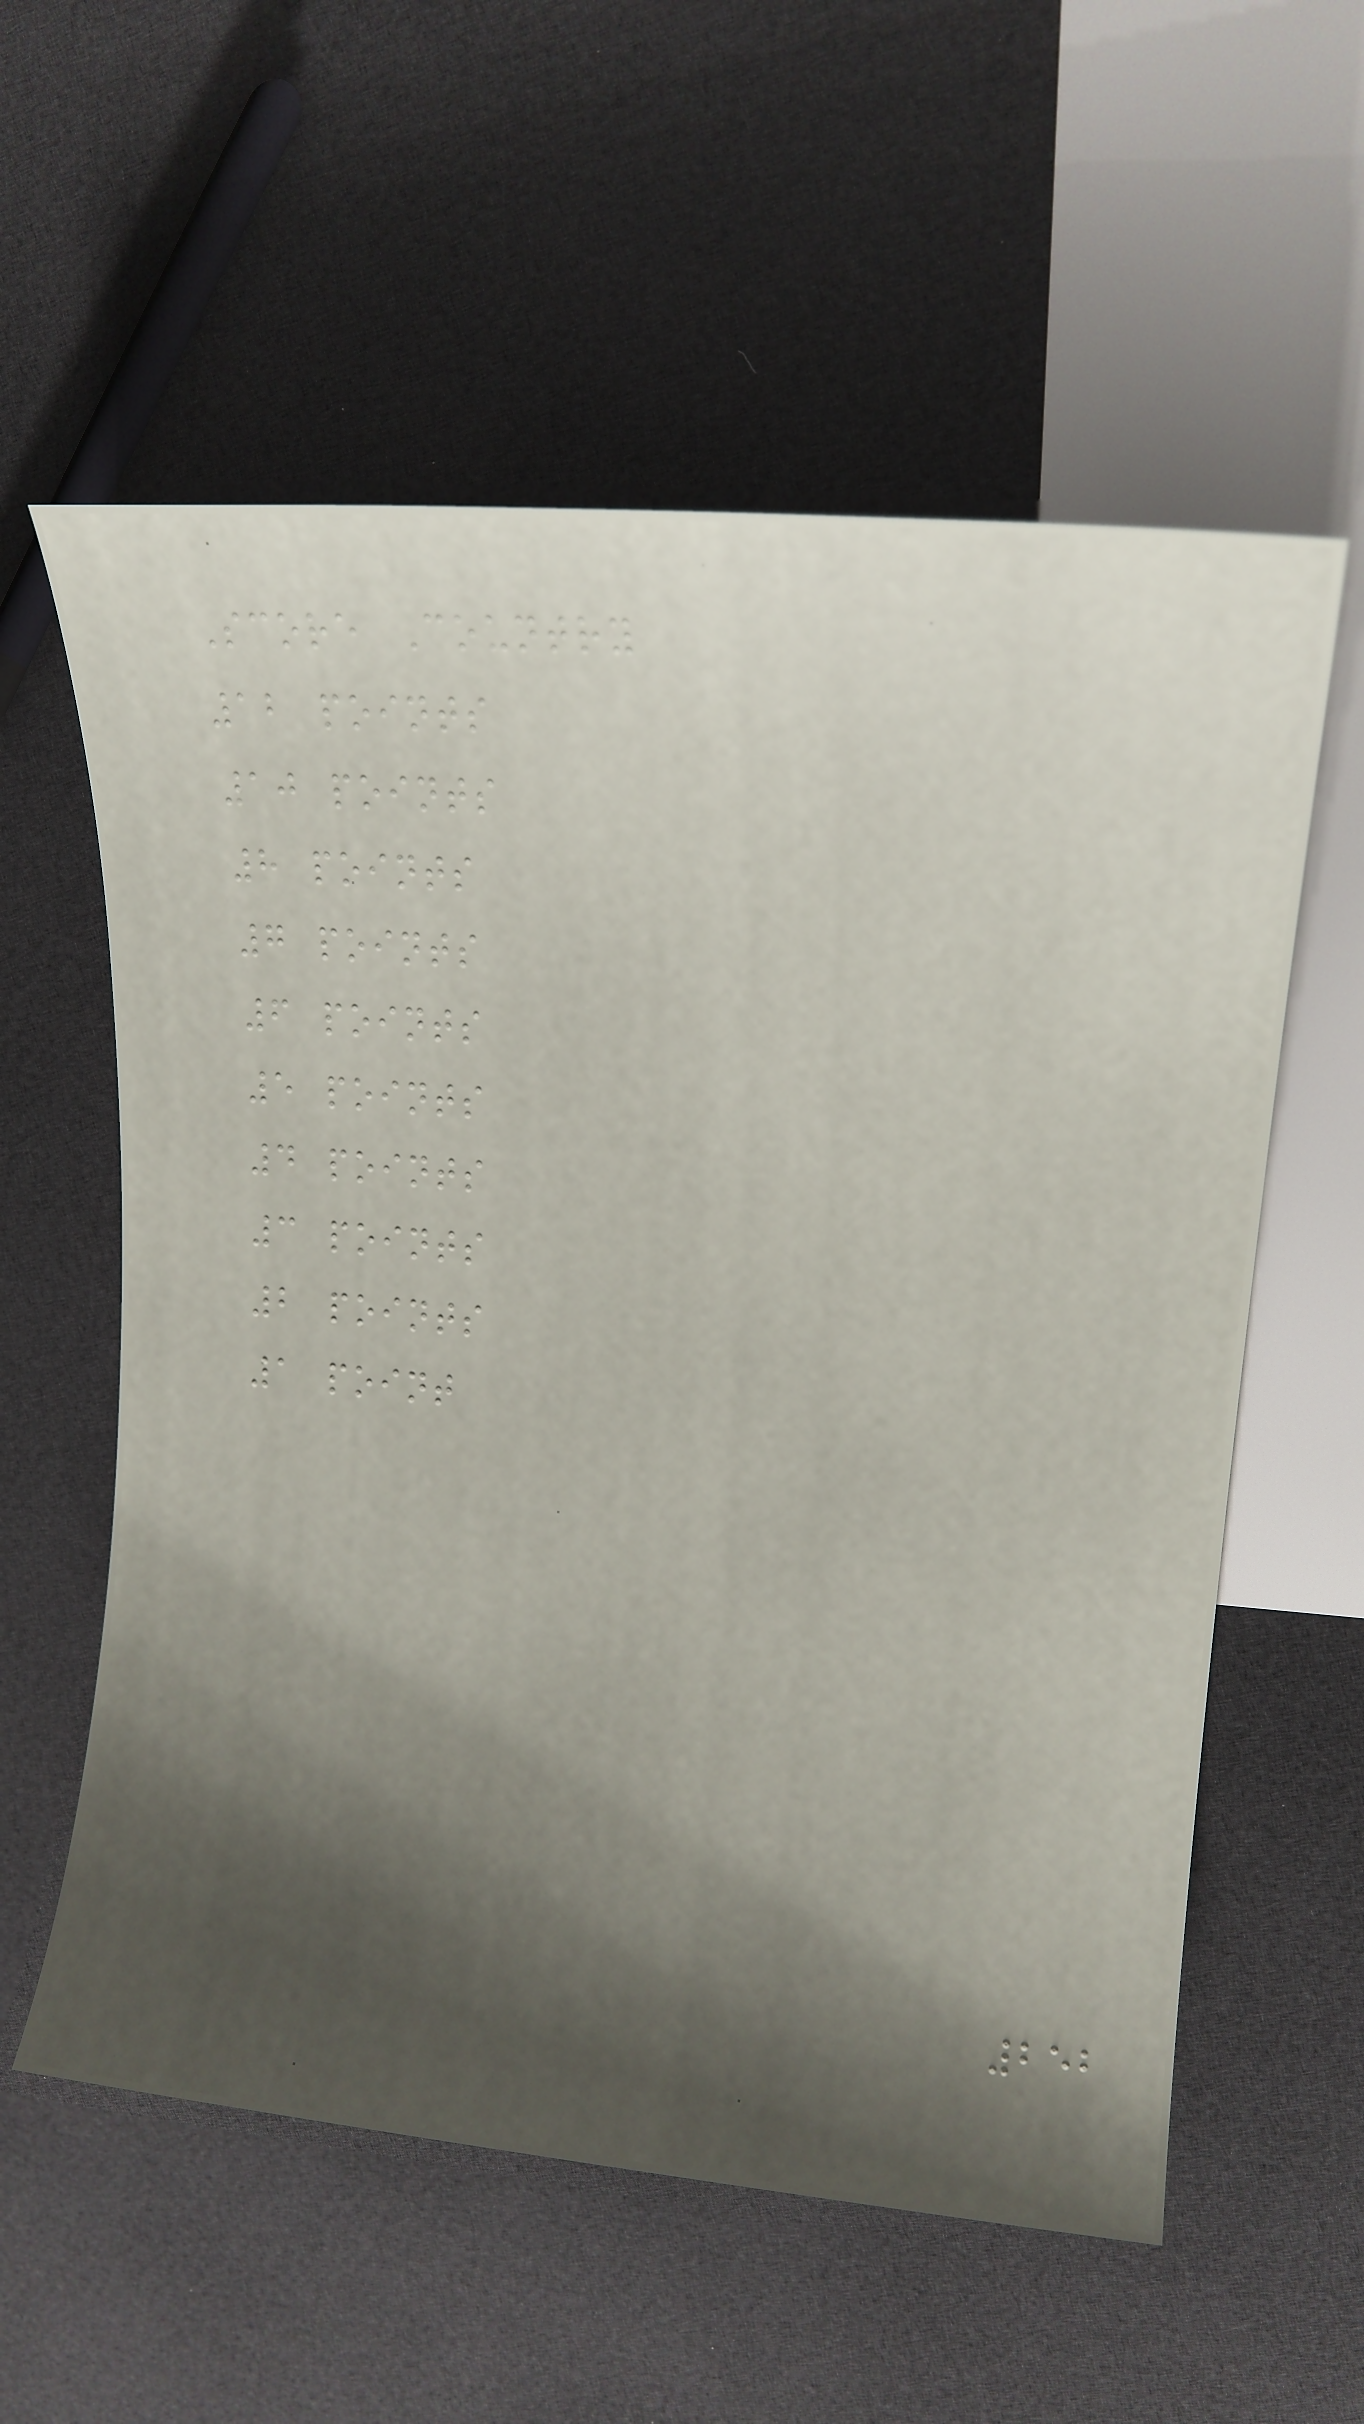Score Country
12 points
10 points
8 points
7 points
6 points
5 points
4 points
3 points
2 points
1 point
252
